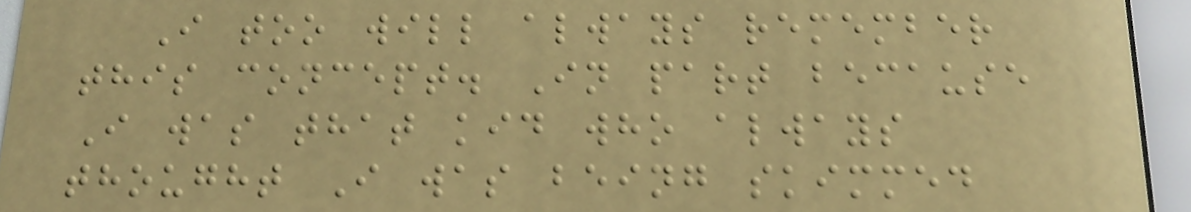I too will always remember
this concept. In part because
I was that kid who always
thought I was being skimmed
